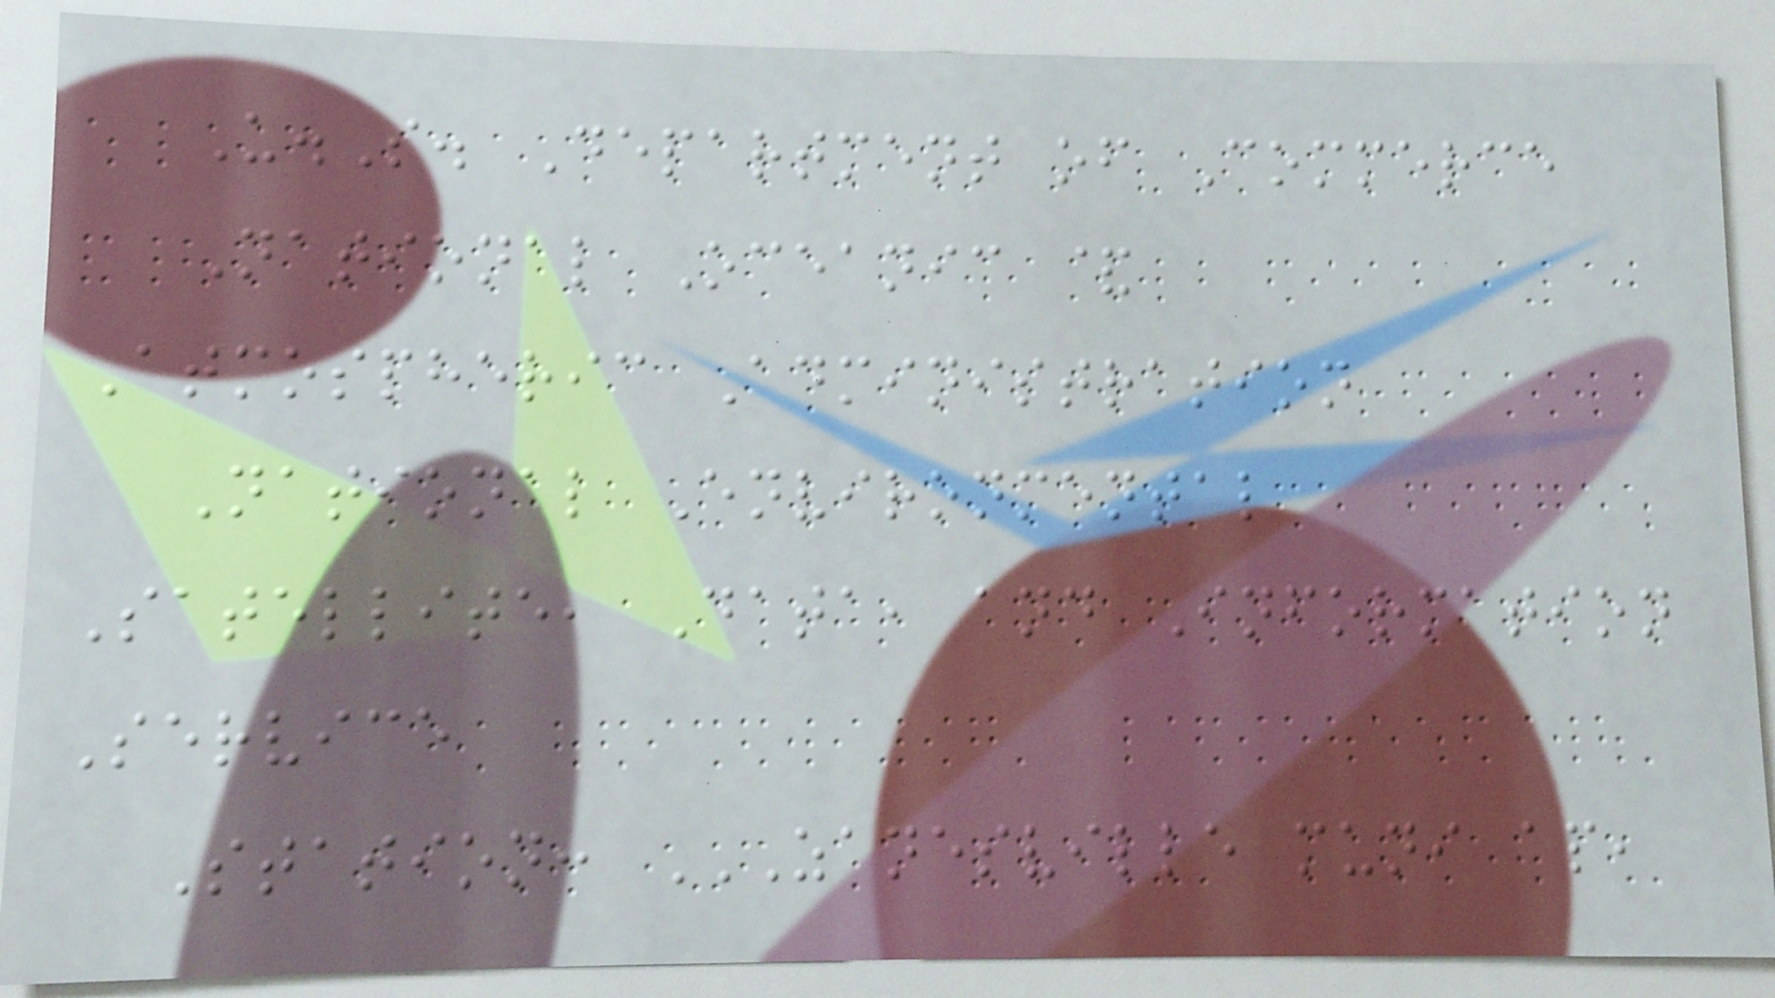U.S. Department of Commerce
National Oceanic &
Atmospheric Administration
National Environmental
Satellite, Data, and Information
Service
Station: ZANESVILLE MUNI AP,
